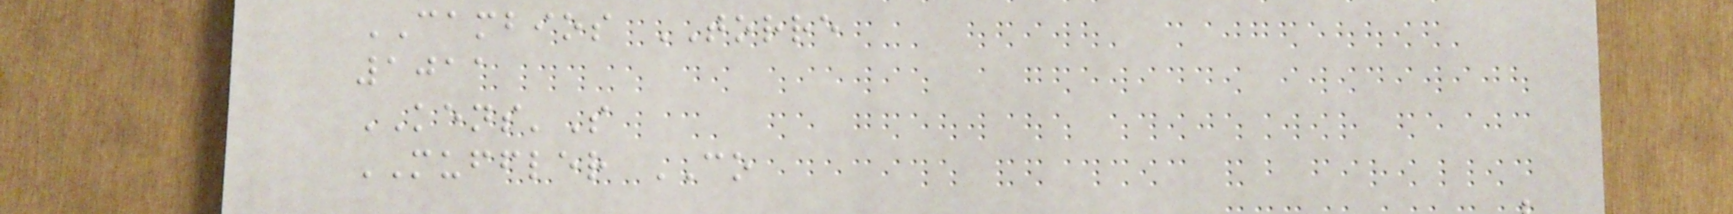CAMBIOS TORRE
1011
KENS'S
MUFFLER CO
